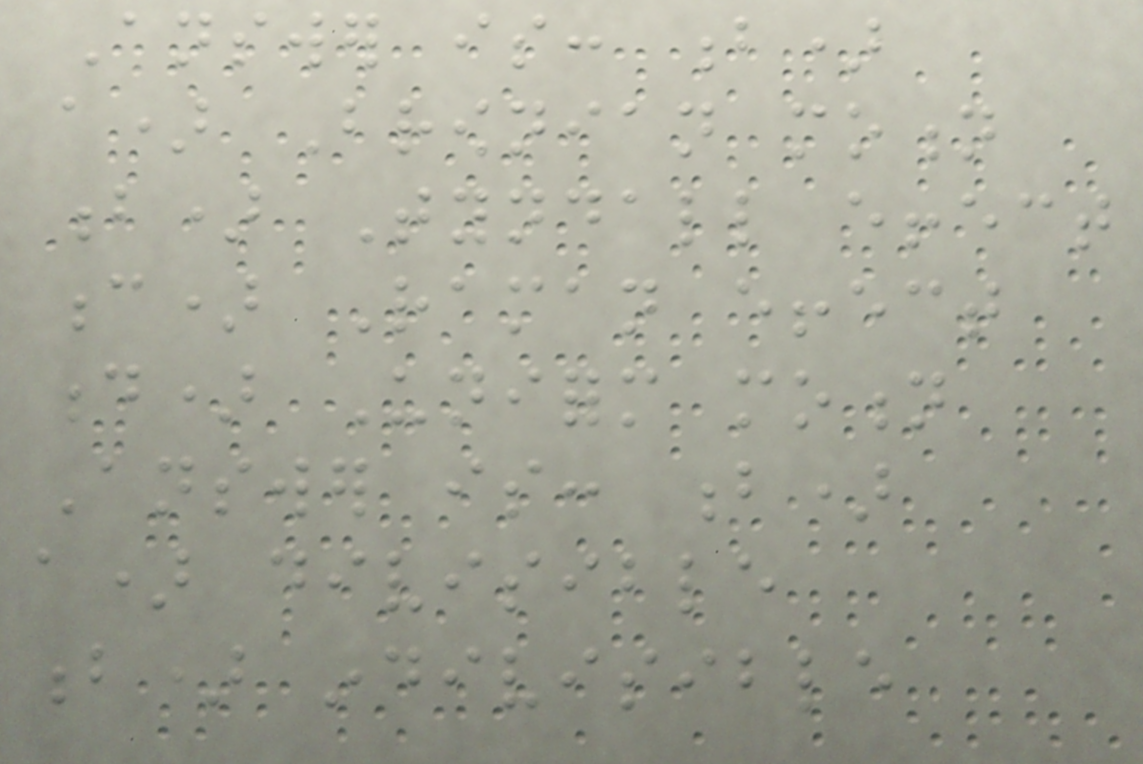Answer is: b)
a) Brownian motion
b) Tyndall effect
c) Raman effect
d) Uniform motion
Answer is: b)
a) divisible
b) indivisible
